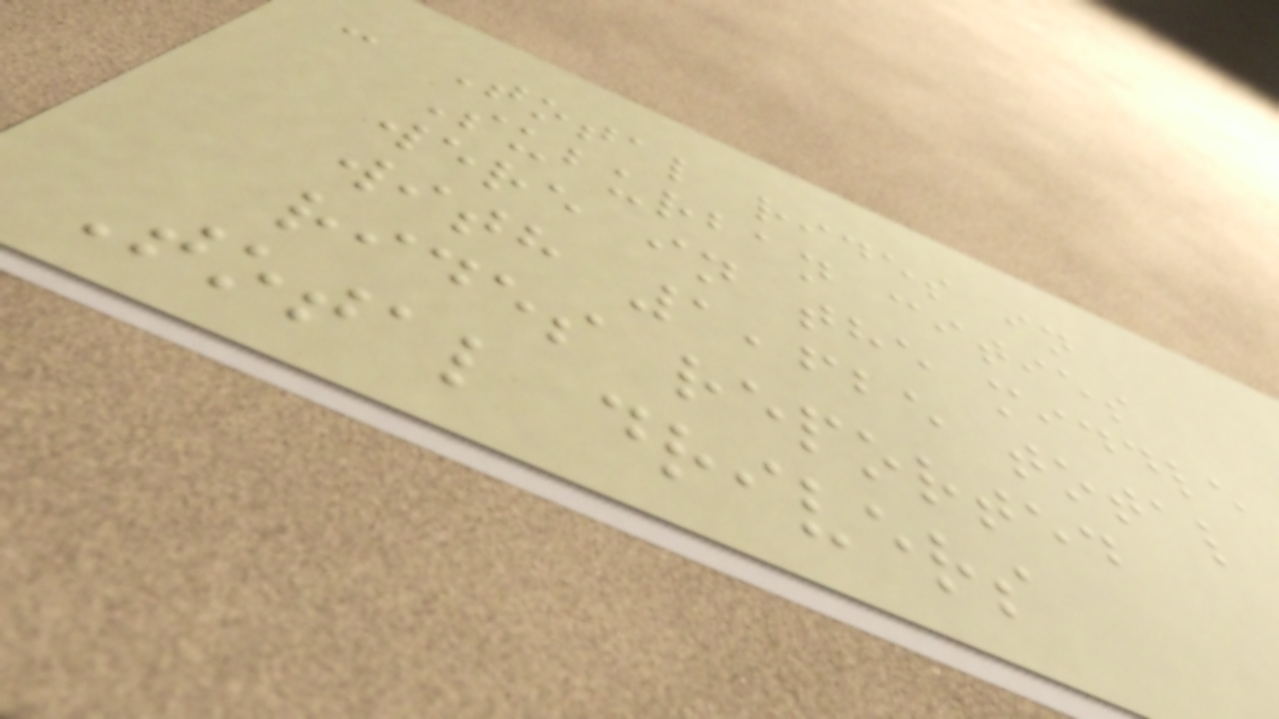- Total rides in
Suburban cities
were in the middle
with 1,625 total
rides reported
Total drivers
